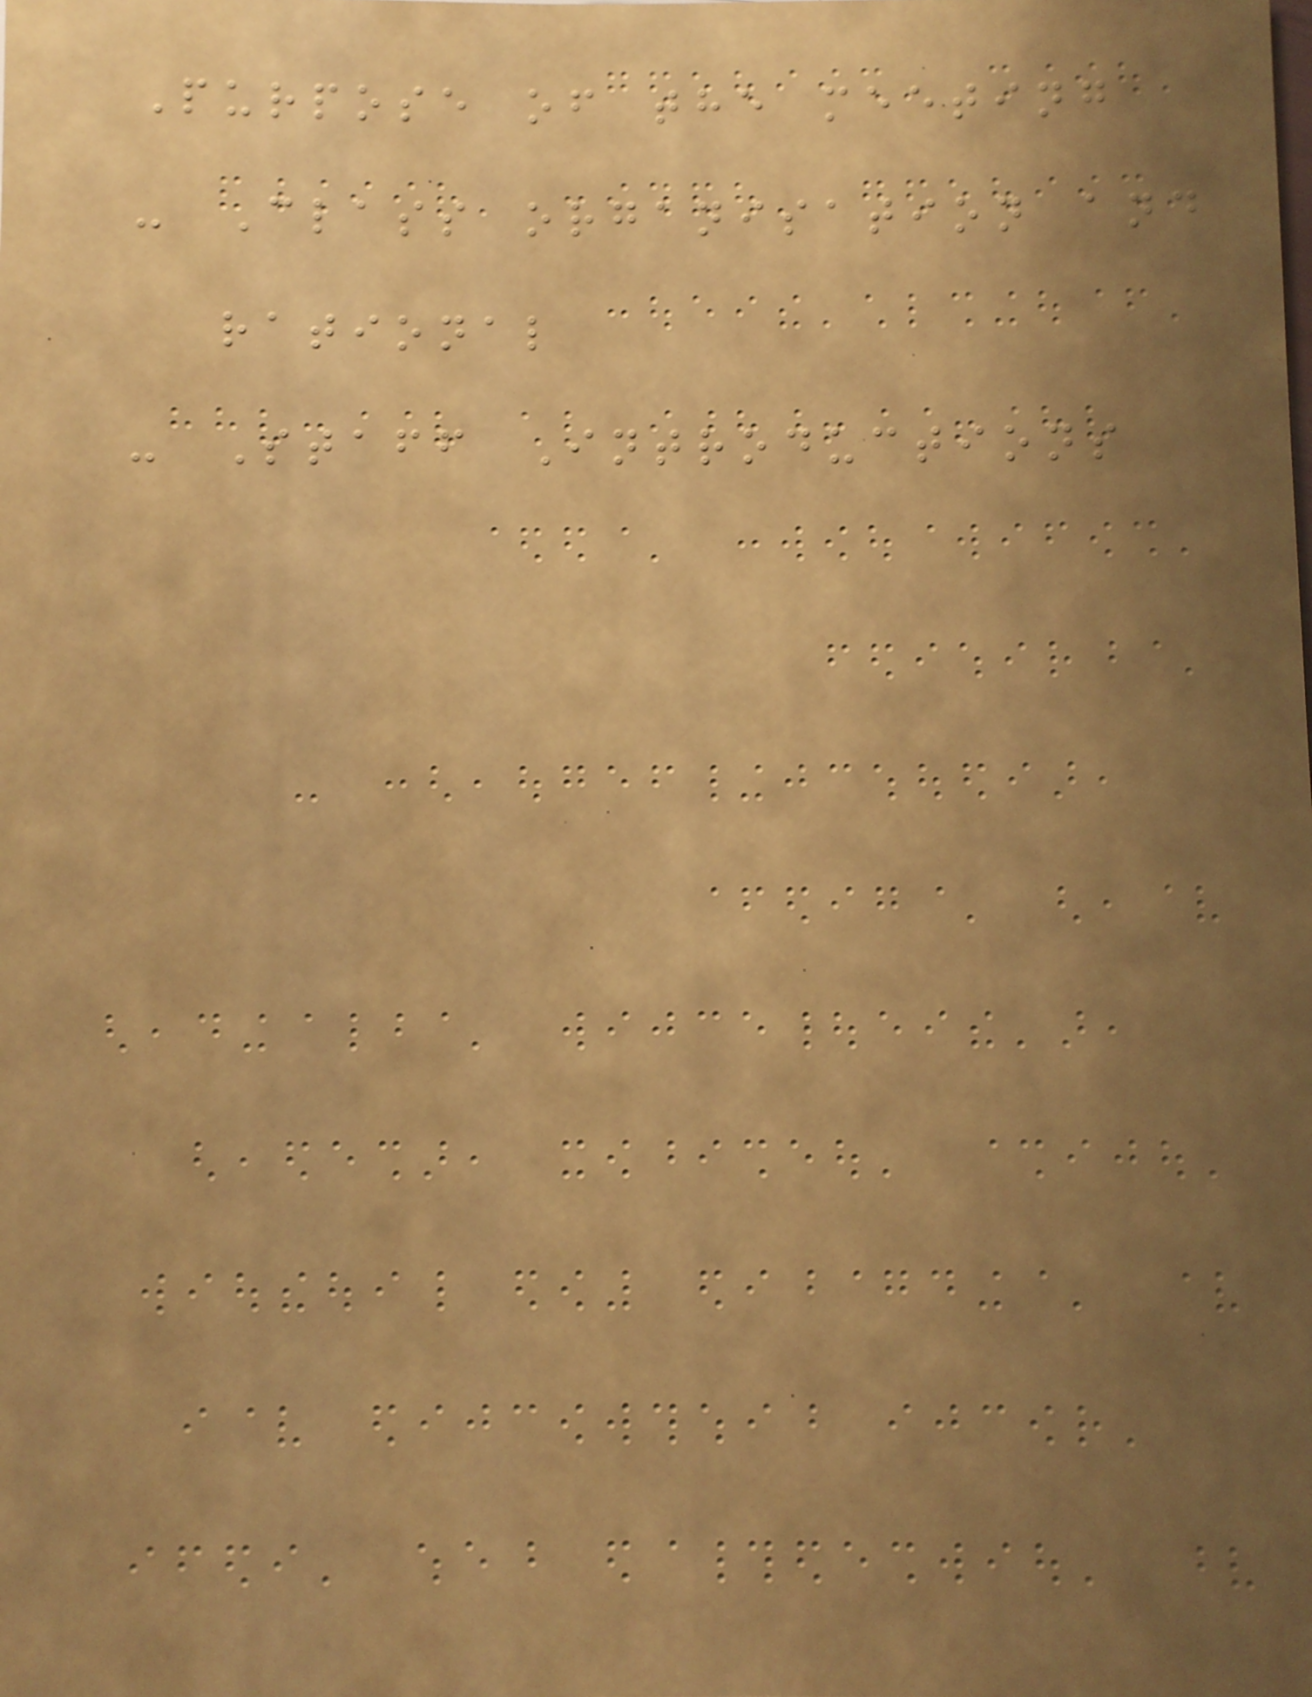Purpose of the meeting
- Class organisation and
rational
- Staff Introductions
